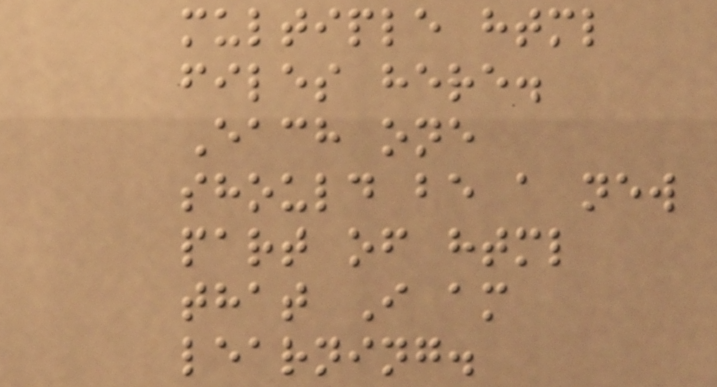multiple html
files here.
Each one
should be a new
part of html
that I am
learning.
